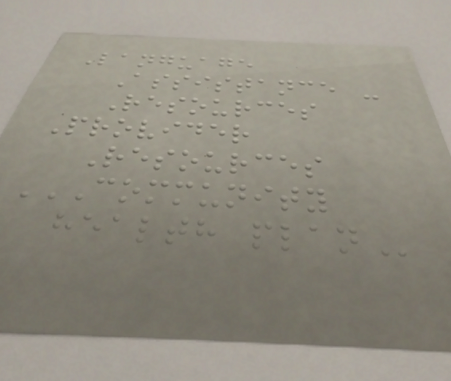Language
Assistance -
Resources
Provider
Resources
COMMUNITY
HEALTH PLAN
